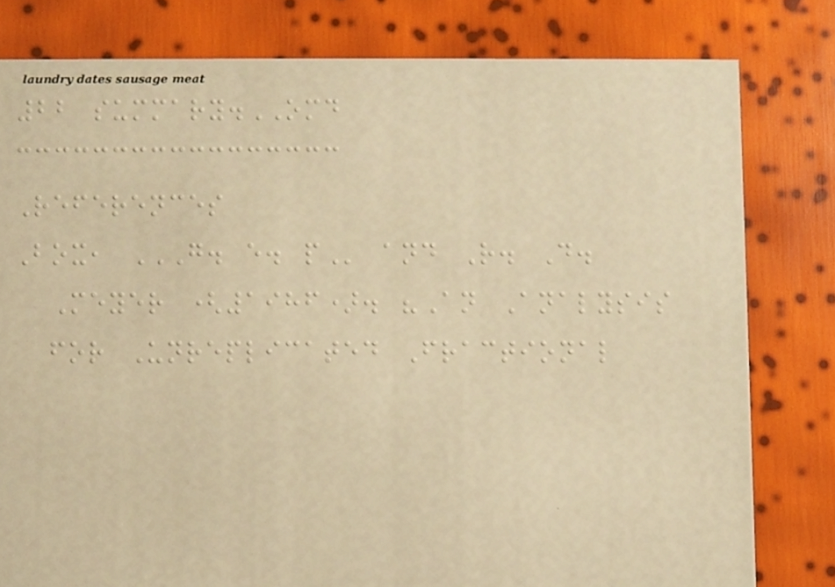22 summary.OMD
References
Box, G. E. P and R. D.
Meyer (1986). "An Analysis
for Unreplicated Fractional
